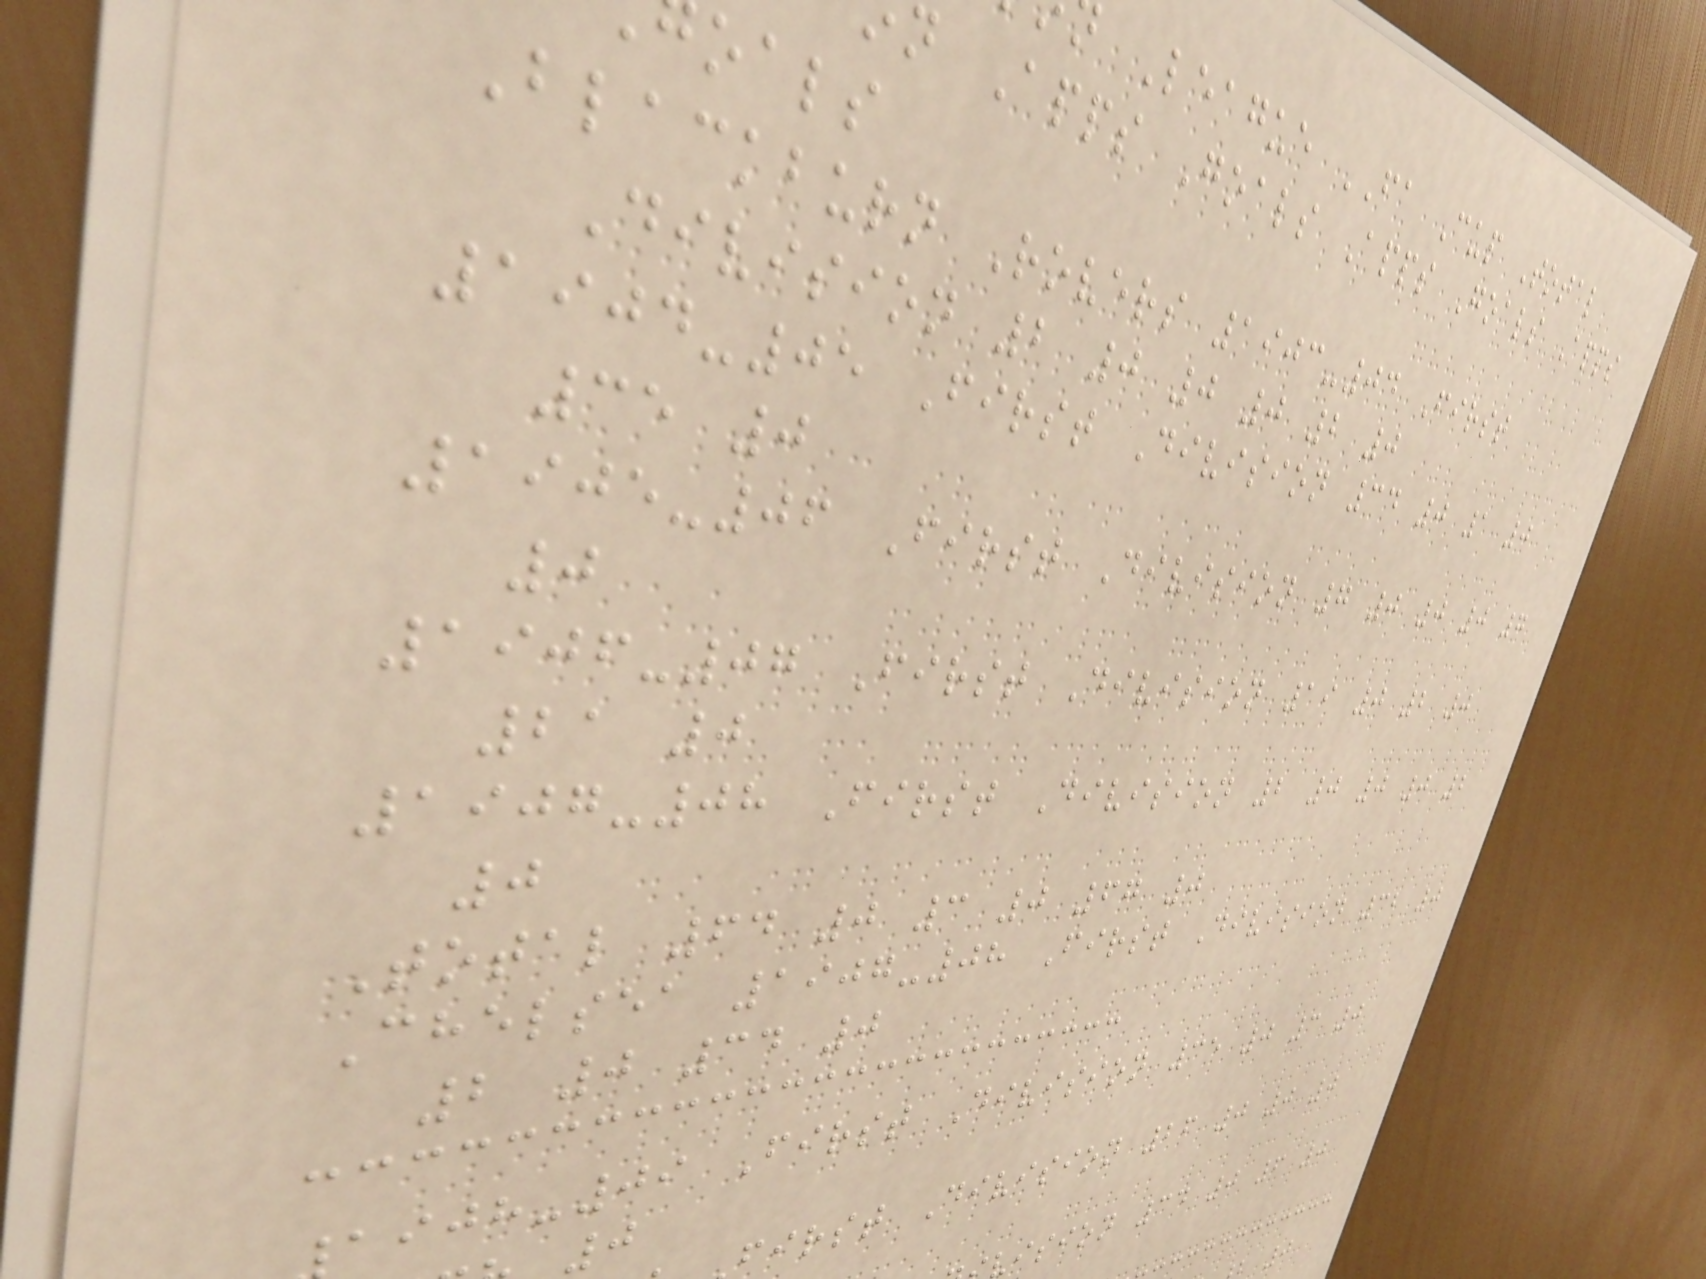League FA Cup Total
n Apps Goals Apps Goals Apps
oals
Blackburn Rovers 1903-04 First
Division 2 0 0 0 2 0
1904-05 First Division 34 0 1 0
35 0
1905-06 First Division 7 0 0 0 7
0
1906-07 First Division 19 0 2 0
21 0
1907-08 First Division 2 0 0 0 2
0
Total 64 0 3 0 67 0
Chelsea 1907-08 First Division 32 0
2 0 34 0
-09 First Division 35 0 3 0
first Division 26 0 0 0
ision 34 0 6 0
